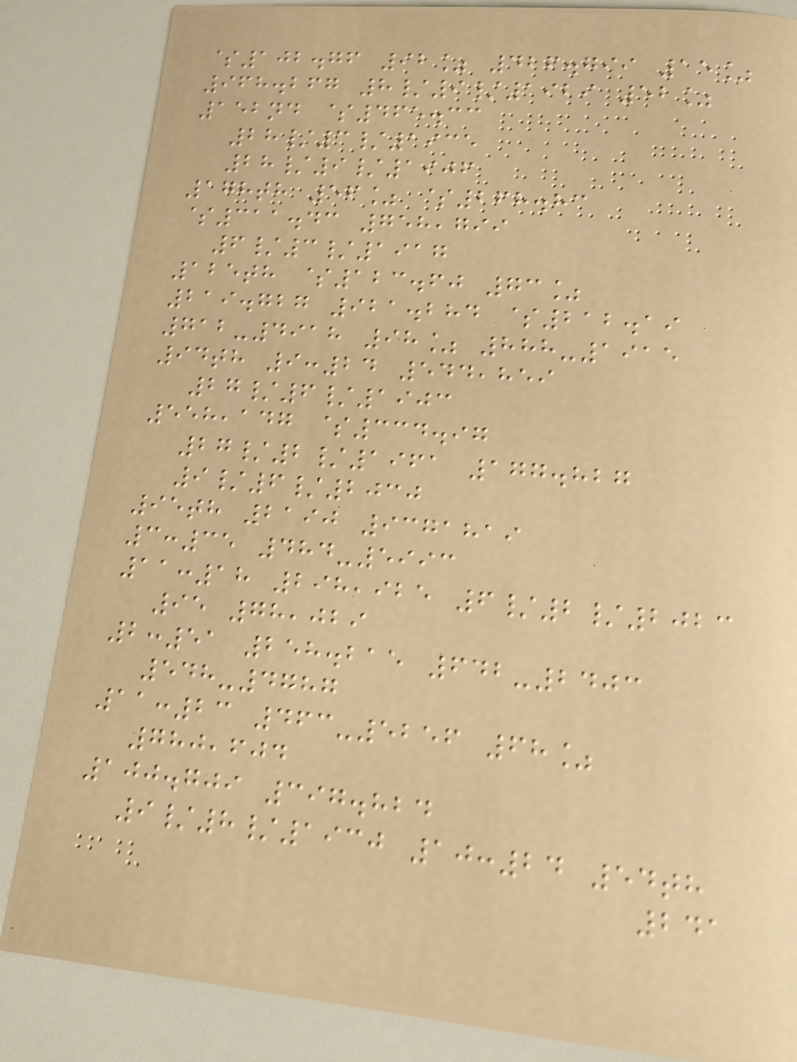$102.76 92% 426.799 15%
968.267 8/9/1929 52%
152nd $465.33
28/3/1935
28/9/1906
178th 56% $268.83
$311.43 758,799
6/3/1917
125th $123.60 73%
219.727 921.284 $212.19
712-4918 98% 888-1915
94th 9:24 544,859
27/6/1903
558,147 $334.97
27/2/1961 177.827
9/6/2030
95th 2190 9371819
3:35 484-5993
11:18 298,925 6/2/2023
95 78,029
2:51 258.215 642-2403
548-4787
11:23 463-5256 68%
780,604
100.709 397.824
9/8/1930 10:24 54th
241
